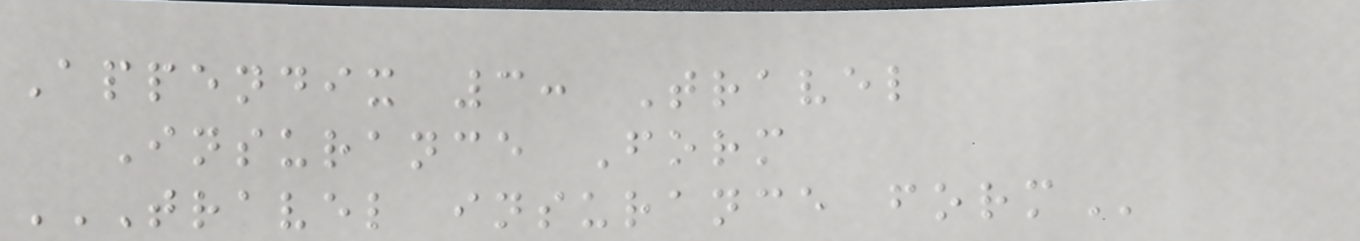Appendix 3: Travel
Insurance Form
TRAVEL INSURANCE FORM
